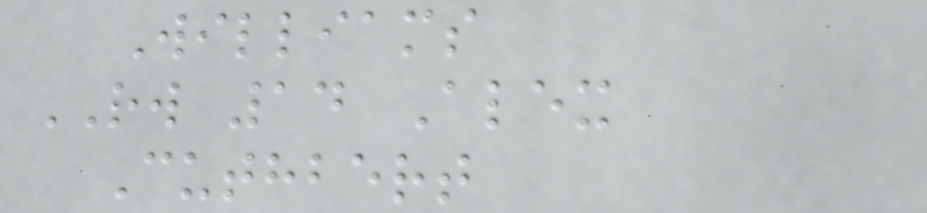Williams
RW 14 Alex
Cuthbert
